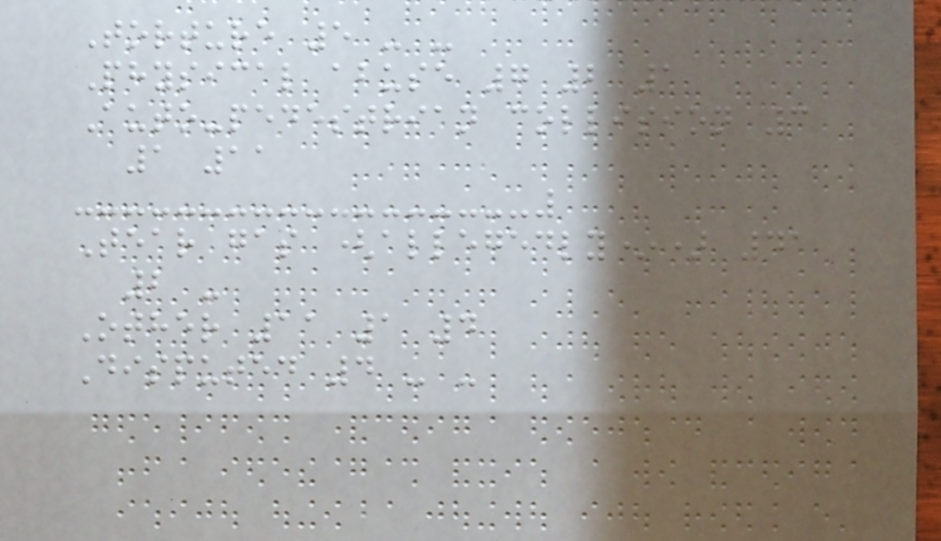Torture 5 - -
Physical abuse 7 2 1
Auto-pedestrian collision 3
1 11
Tear gas (allegedly*) 41
2 -
Other 11 1 4
Disputed 4 - -
